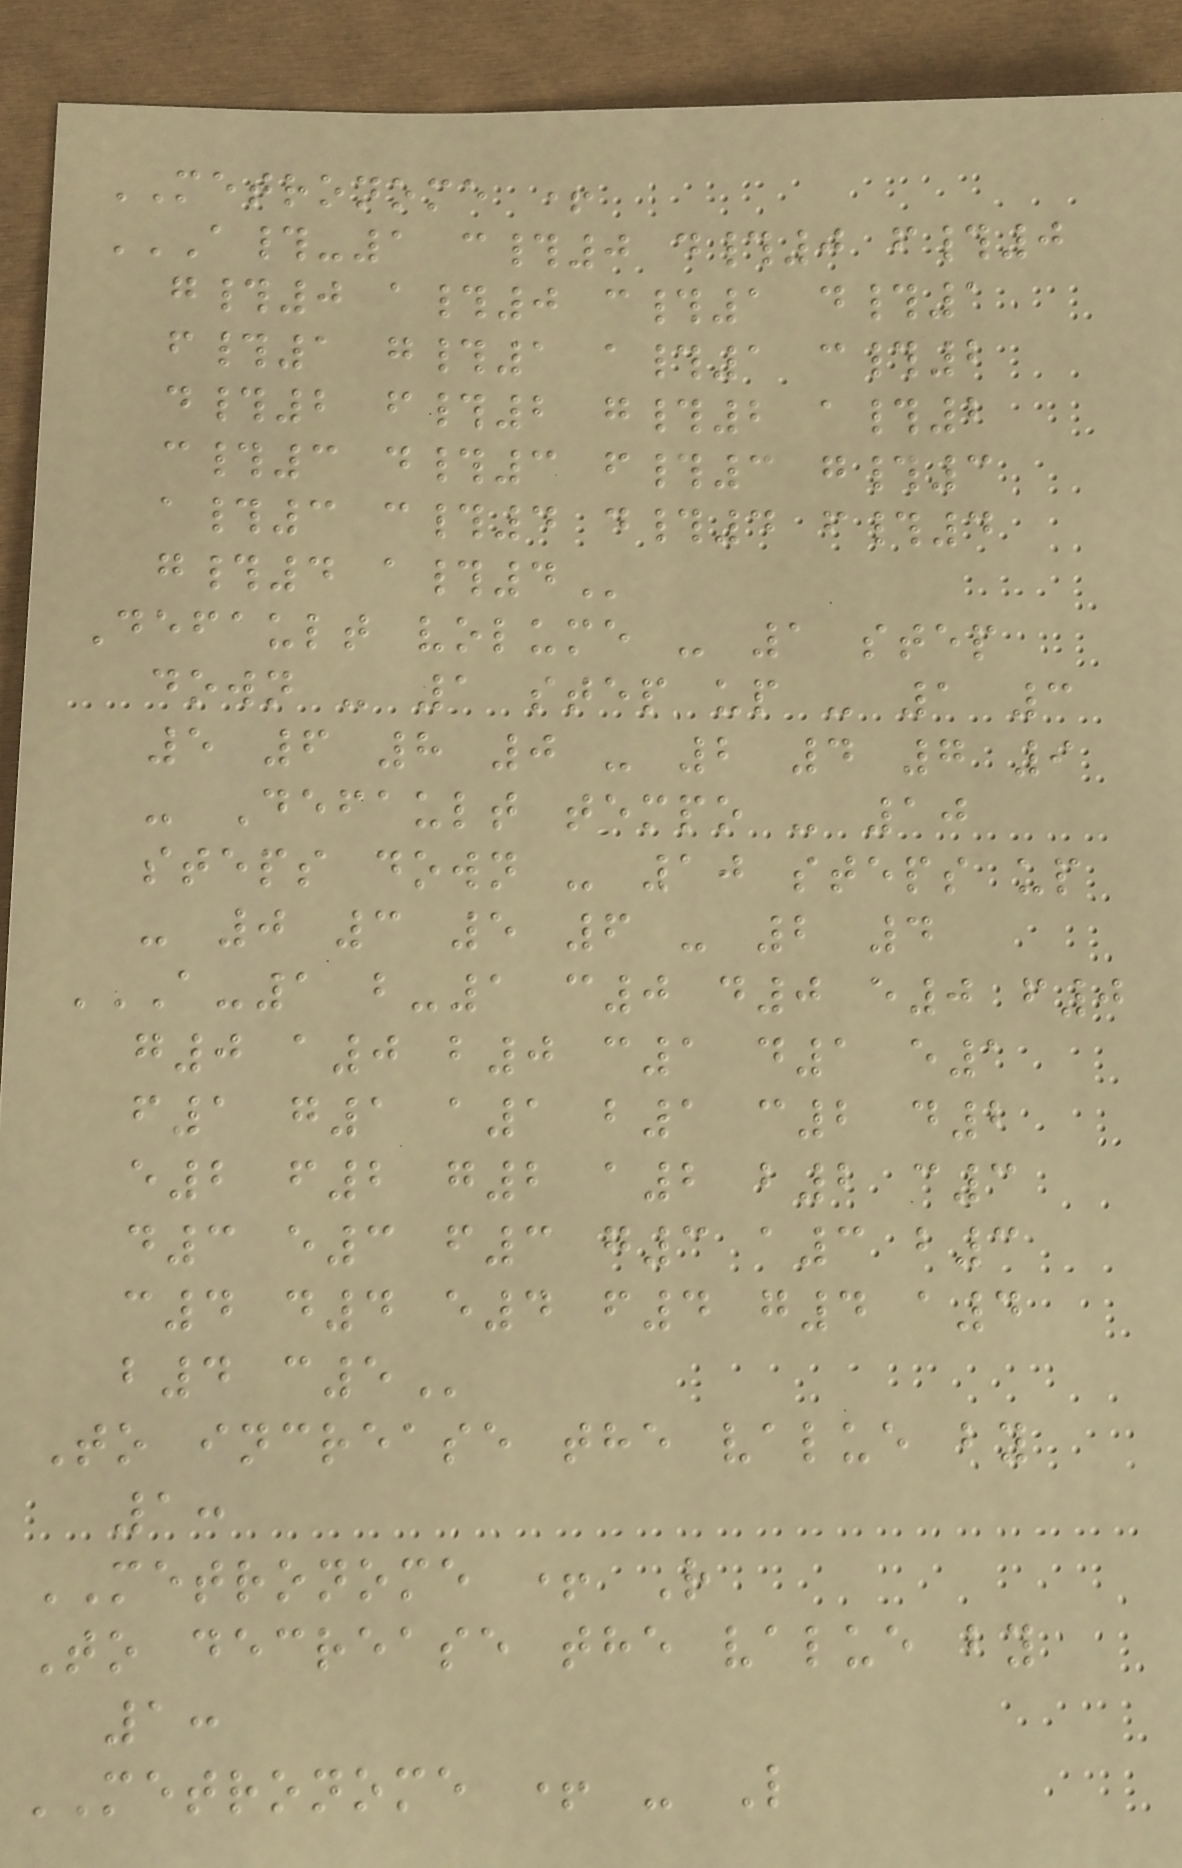METRONOME +
A#-1 C#0 D#0 F#0
G#0 A#0 C#1 D#1
F#1 G#1 A#1 C#2
D#2 F#2 G#2 A#2
C#3 D#3 F#3 G#3
A#3 C#4 D#4 F#4
G#4 A#4
Default volume - 1 step
down - 1 step up - 1 3
5 6 8 0 - 2 4 7 9
- Default tempo - 10
steps down - 10 steps up
- 0 3 5 6 - 2 4
A-1 B-1 C0 D0 E0 F0
G0 A0 B0 C1 D1 E1
F1 G1 A1 B1 C2 D2
E2 F2 G2 A2 B2 C3
D3 E3 F3 G3 A3 B3
C4 D4 E4 F4 G4 A4
B4 C5
To increase the value by
1:
METRONOME + R
To decrease the value by
1:
METRONOME + - L
